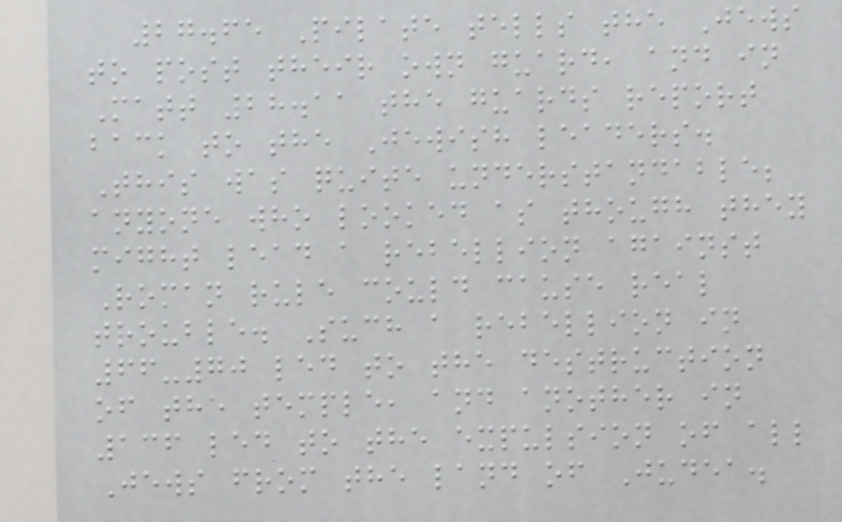27.65 Pilate tells the Jews
to post their own guard, and in
Matt 28.11 the guards report
back to the Jewish leaders.
This was quite understandable;
anyone who looked as though they
might lead a rebellion against
Roman rule could cause real
trouble. Such a rebellion in
66-70 led to the destruction
of the temple, and another in
136 led to the expulsion of all
Jews from the land of Judea.
